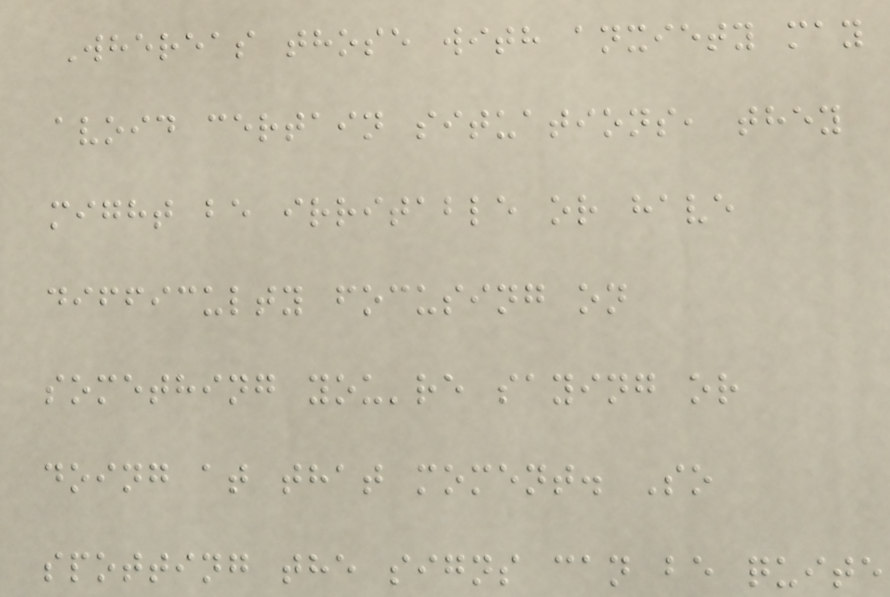Whereas those with anxiety may
avoid certain situations, they
might be irritable or have
difficulty focusing on
something you're saying or
doing at that moment. So
spotting the signs can be quite
